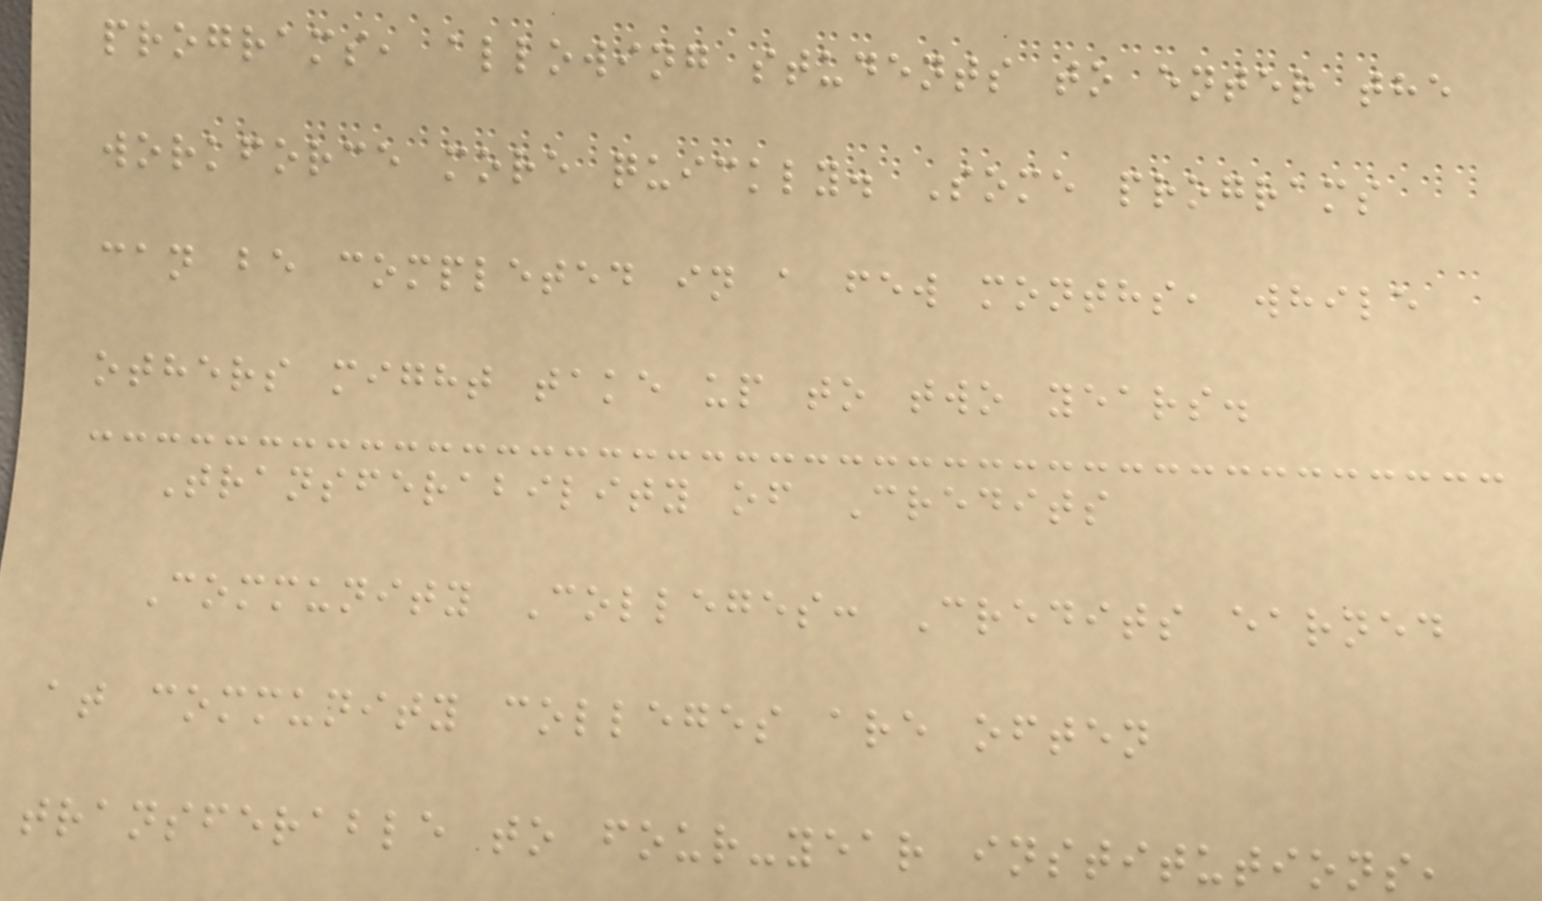programs, allowing students to enter the
workforce more quickly. Some programs
can be completed in a few months, while
others might take up to two years.
Transferability of Credits
Community Colleges: Credits earned
at community colleges are often
transferable to four-year institutions,
